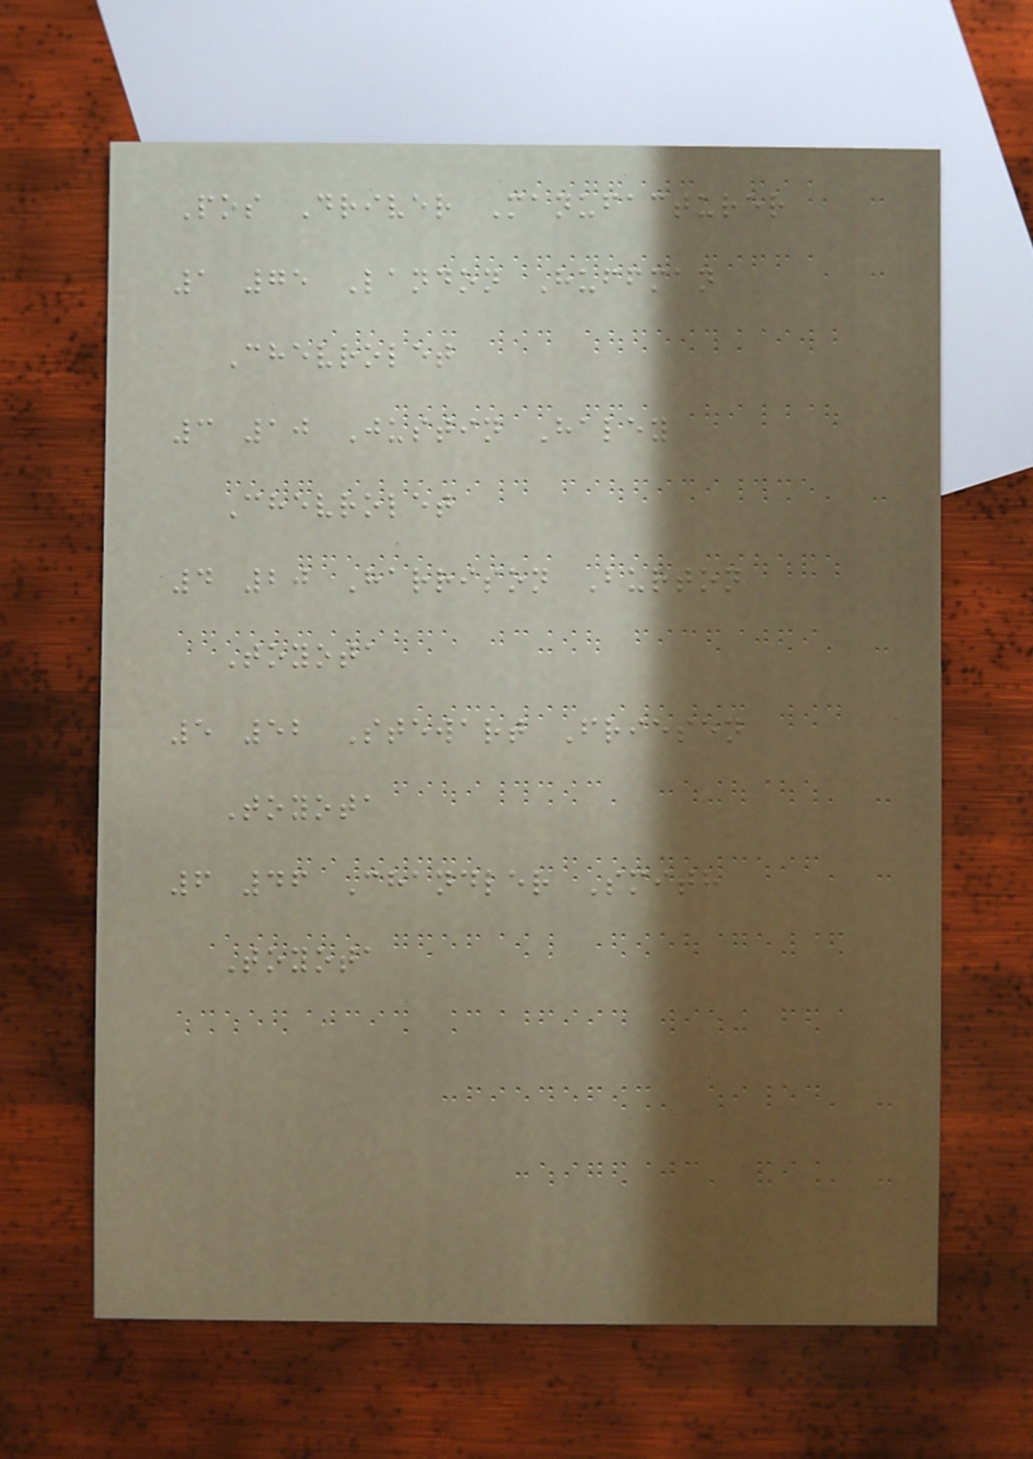Pos Driver Manufacturer
1 75 Landon Huffman
Chevrolet
3 10 Justin Haley
Chevrolet
4 20 Harrison Burton
Toyota
5 52 Stewart Friesen
Toyota
6 46 Chandler Smith
Toyota
